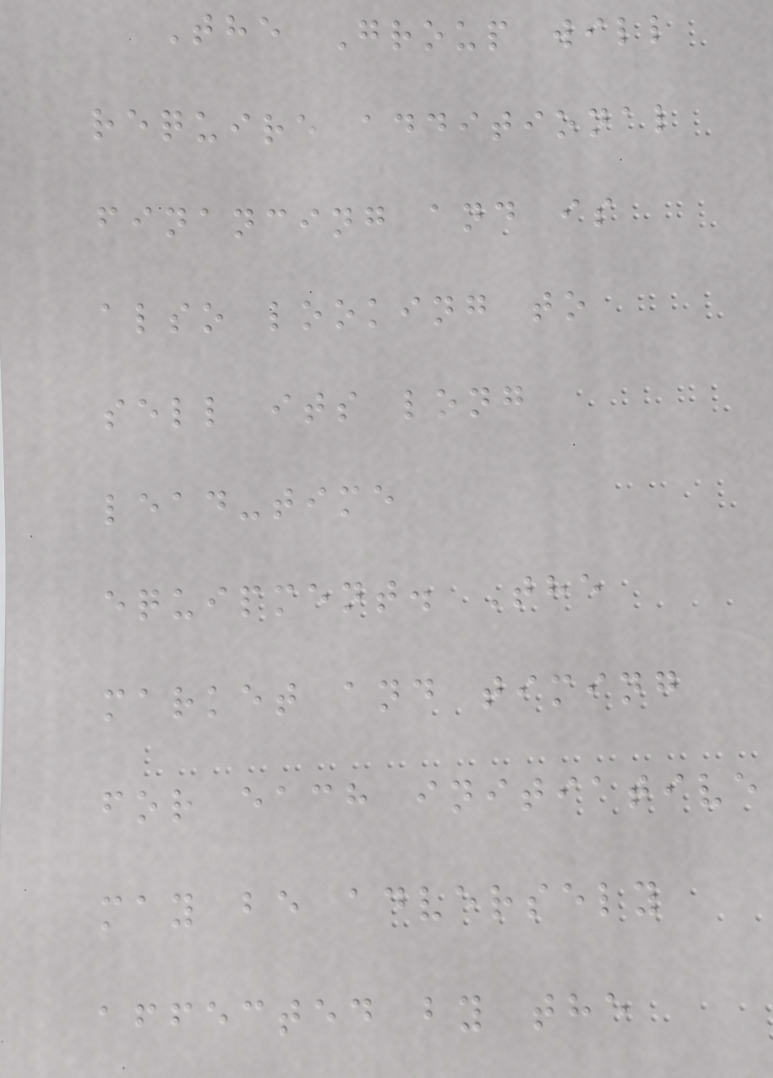The Group will
require additional
financing and is
also looking to
sell its long
lead-time
equipment. The
market and timing
for each initiative
may be adversely
affected by the
